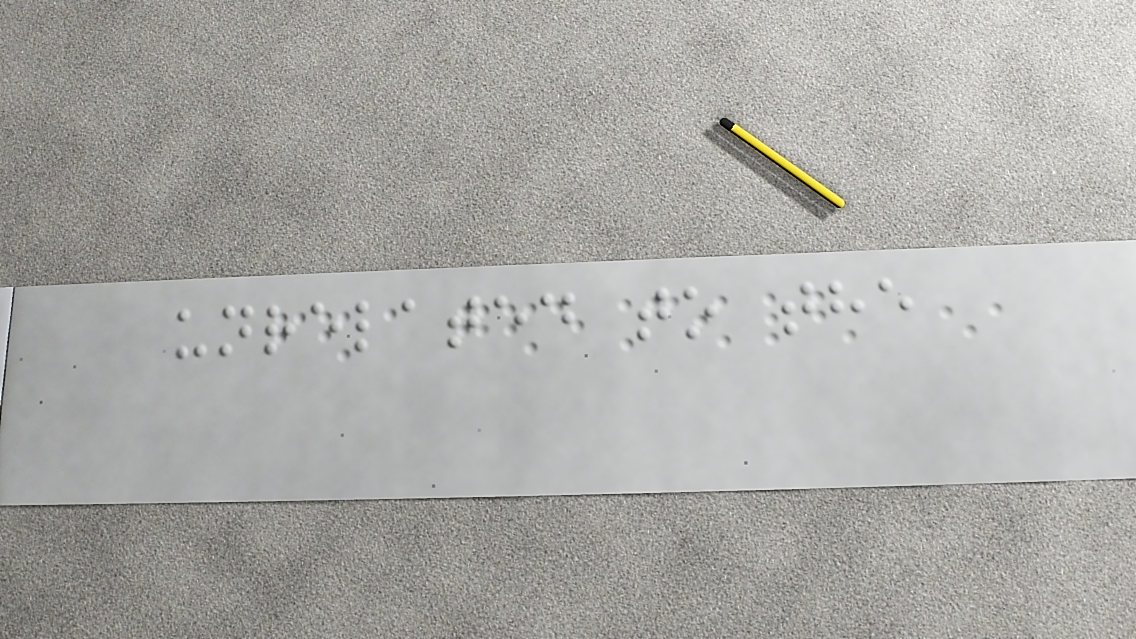unrelated to the
